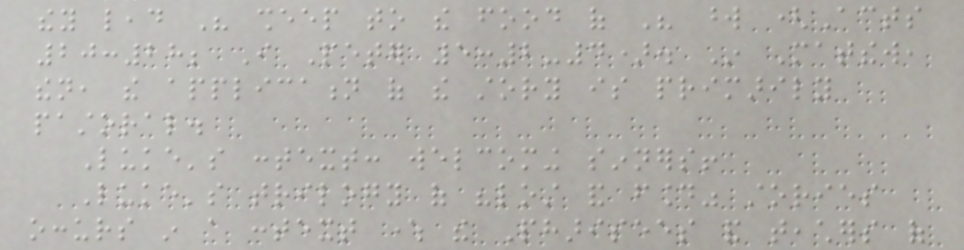they lead His sheep to the food of His word (Acts
20:28; I Peter 5:2-4). In Matthew,
then, the application of the story is primarily
pastoral.
Luke's context: welcoming sinners!
Luke's trilogy of "lost and found" stories
occurs in a context where the Pharisees and teachers of
